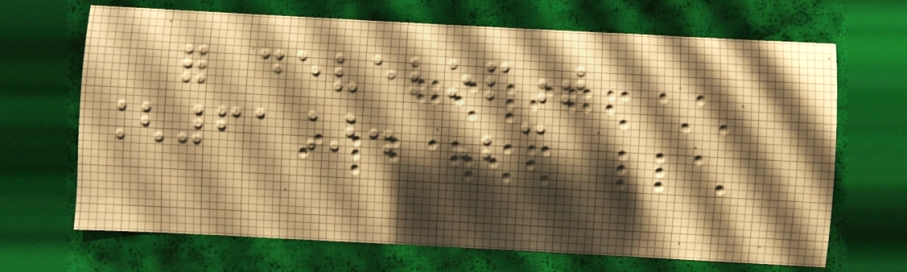for development
[61]. Because
